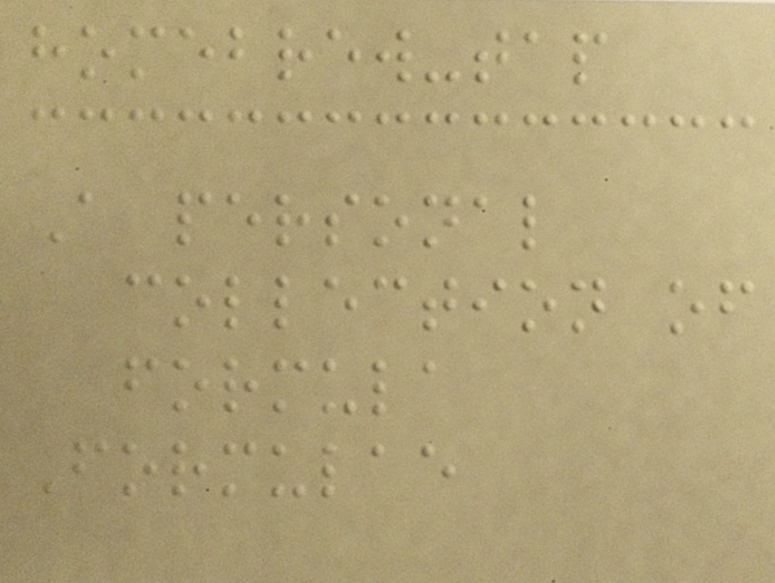homebrew-tap
A personal
collection of
formula
Formulae
